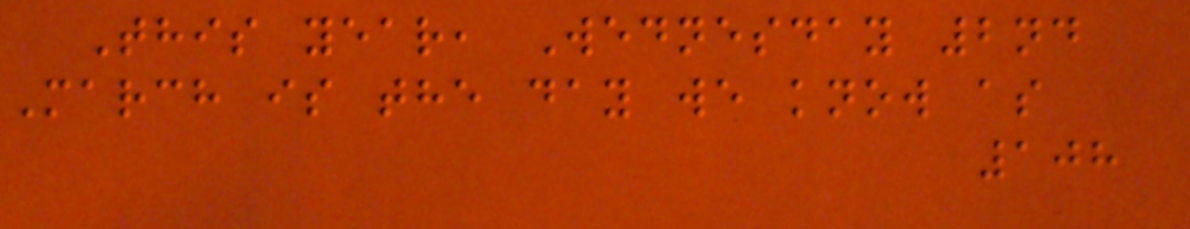This year, Wednesday 2nd
March is the day we know as
108
